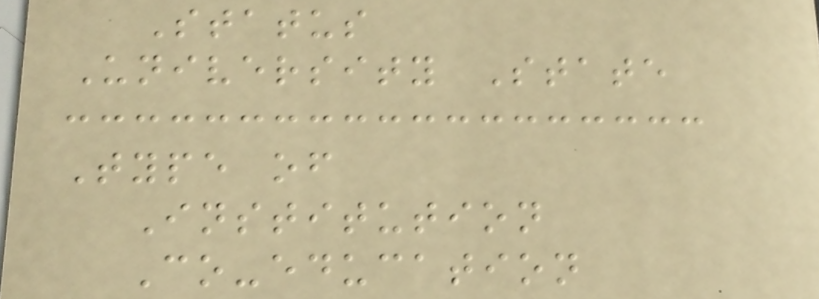Status
University State
Type of
Institution
Co-education
